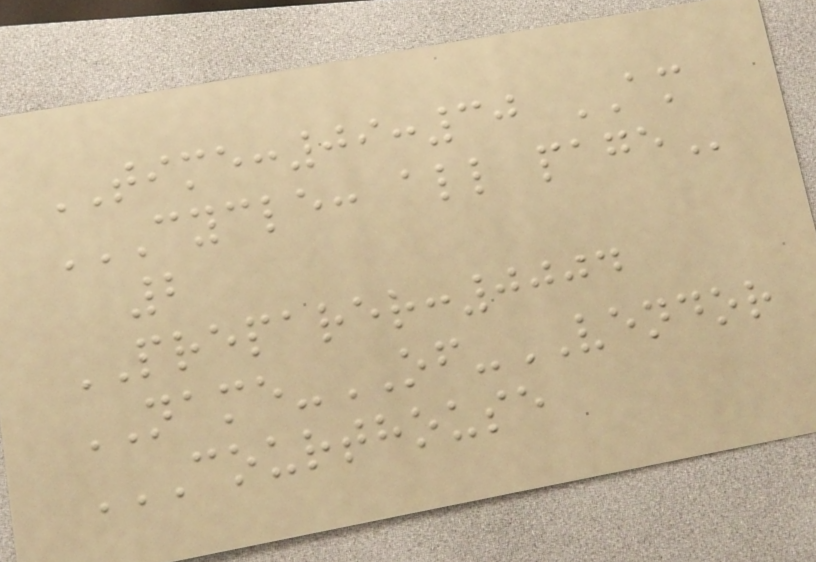TIME:09:30 AM
CYCLE: ALL PAGE
2
PREPARER:0004
NAME-OF-VENDOR
COURTHOUSE
